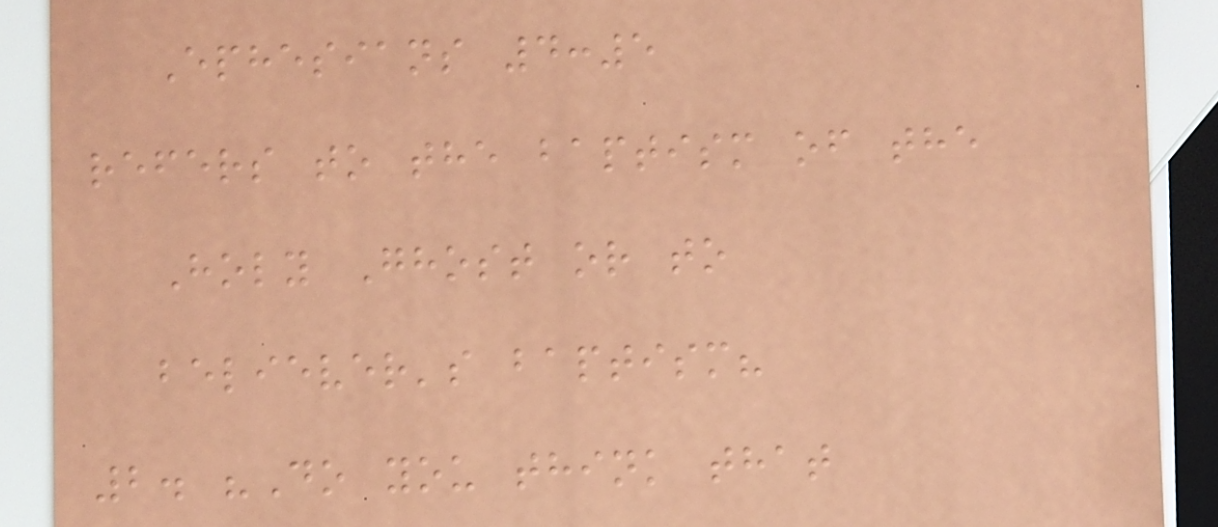Ephesians 4:5
refers to the baptism of the
Holy Ghost or to
believer's baptism?
2. "Do you think that
